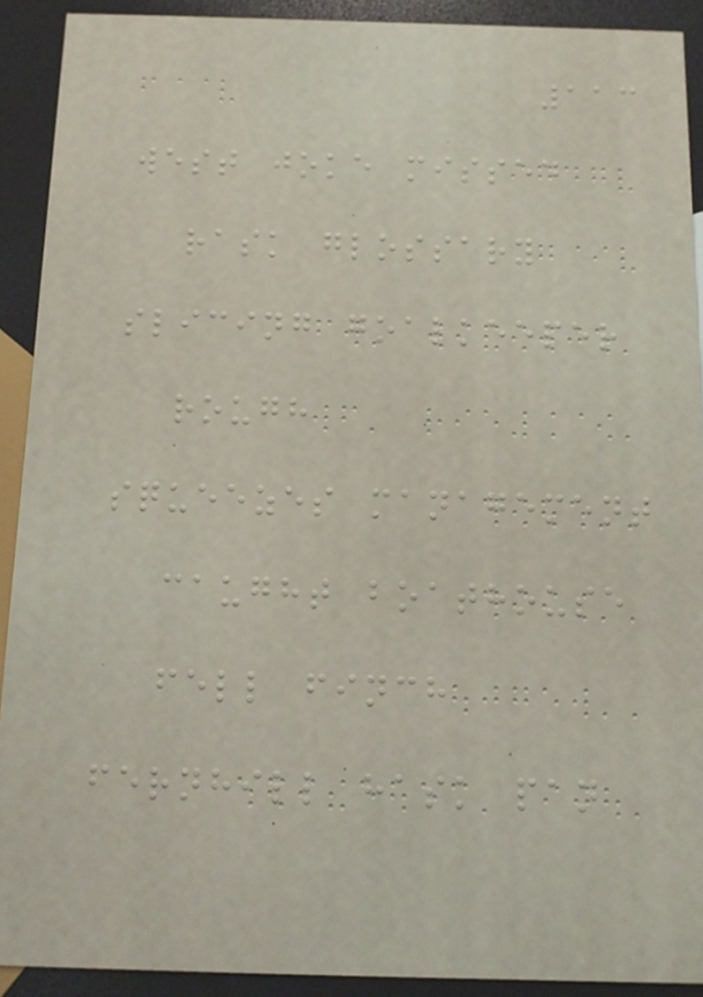113
west joke missed
rask glossary
slicing goalkeeper
rough
squeezes management
caught boathouse
fell finch
fernhill hask pan
